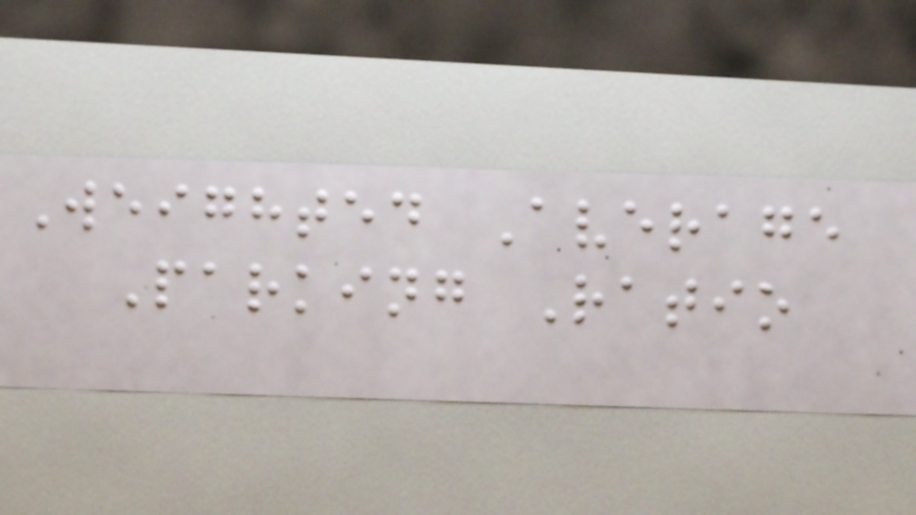Weighted Average
Parking Ratio
